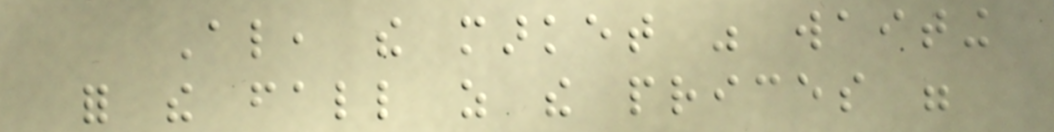Also, the market was waiting
for the fall as the prices were
